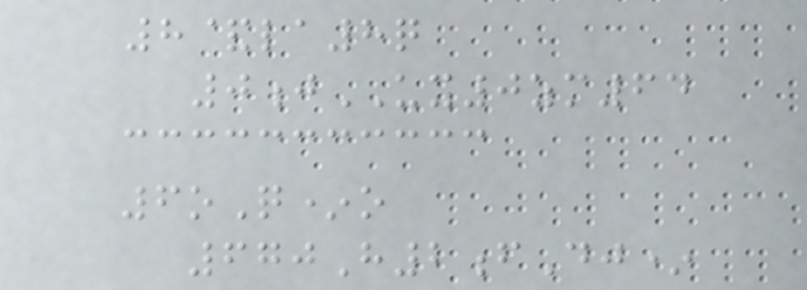8&la8q
0jUX0zm64
6oQ*o
670H2fDj*
